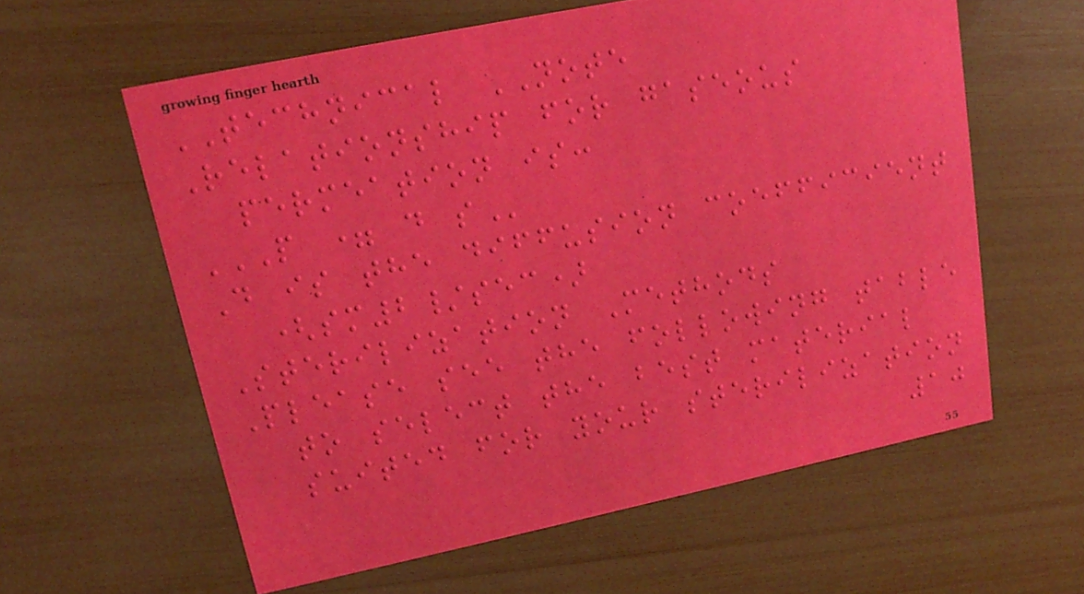TECHNICAL NOTE
Relationship for gaseous
permeation is:
P = D S
D is the diffusion coefficient
(sm2/sec)
Sterilization Methods
Please see the following table
to select the best material
suited for your sterilization
10
